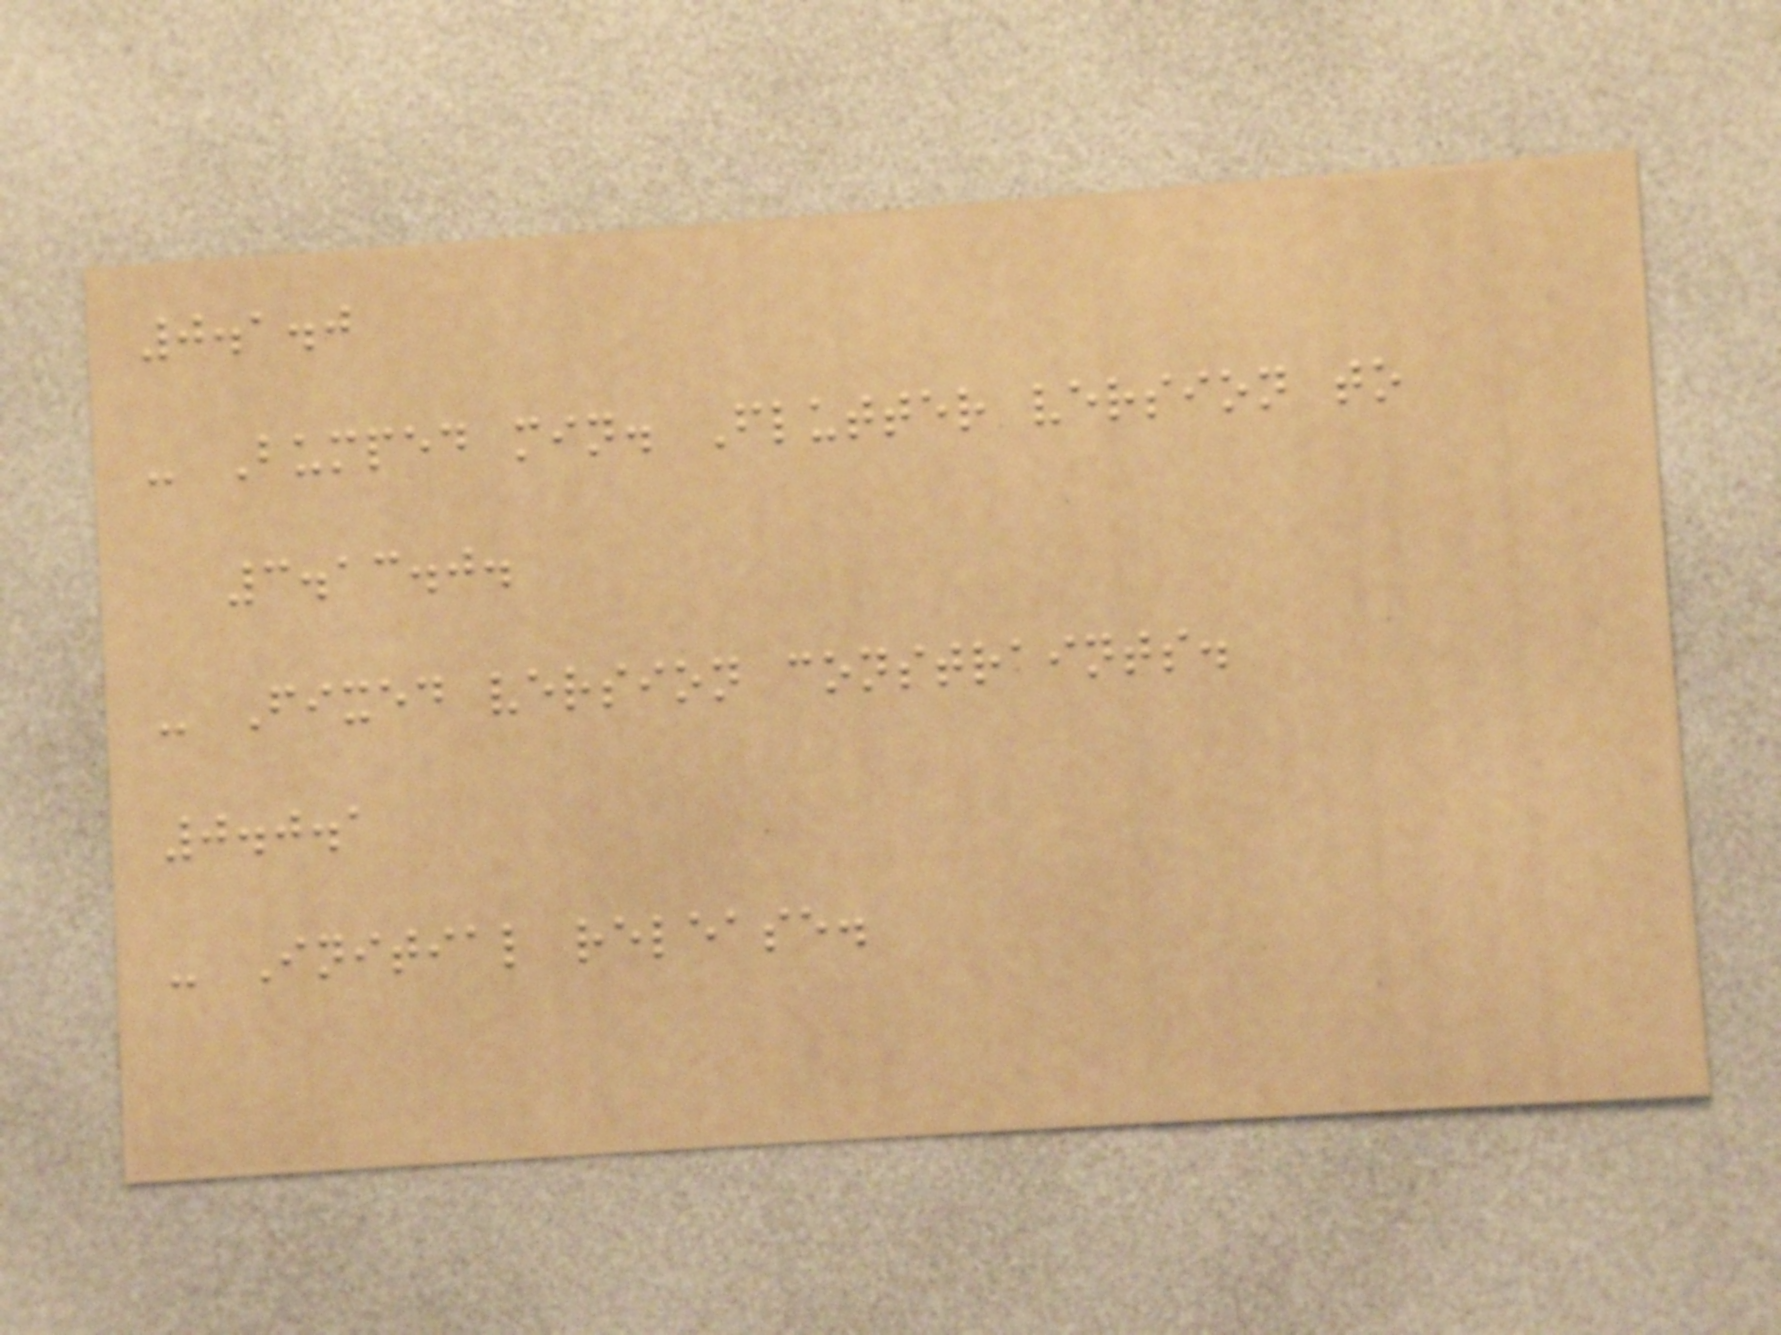0.1.0
- Bumped min. Flutter version to
3.13.0.
- Fixed version constraints.
0.0.1
- Initial release.
